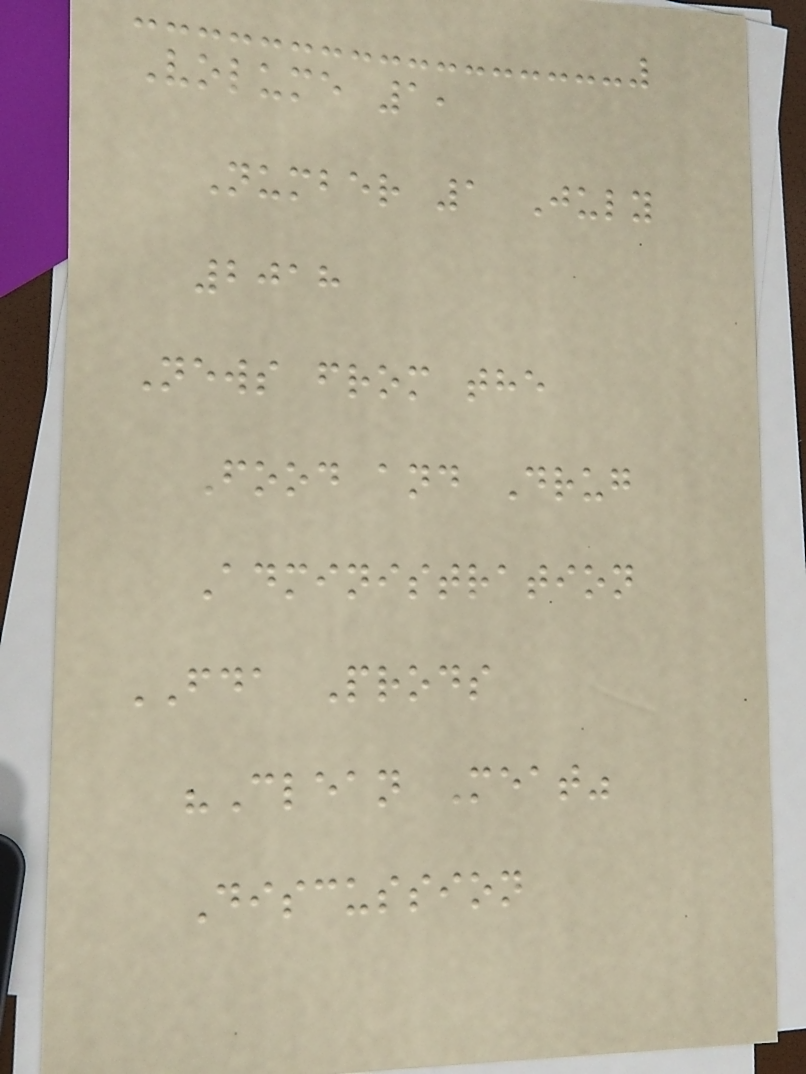Volume 1,
Number 1 July
2018
News from the
Food and Drug
Administration
FDA Prods
"Clean Meat"
Discussion
